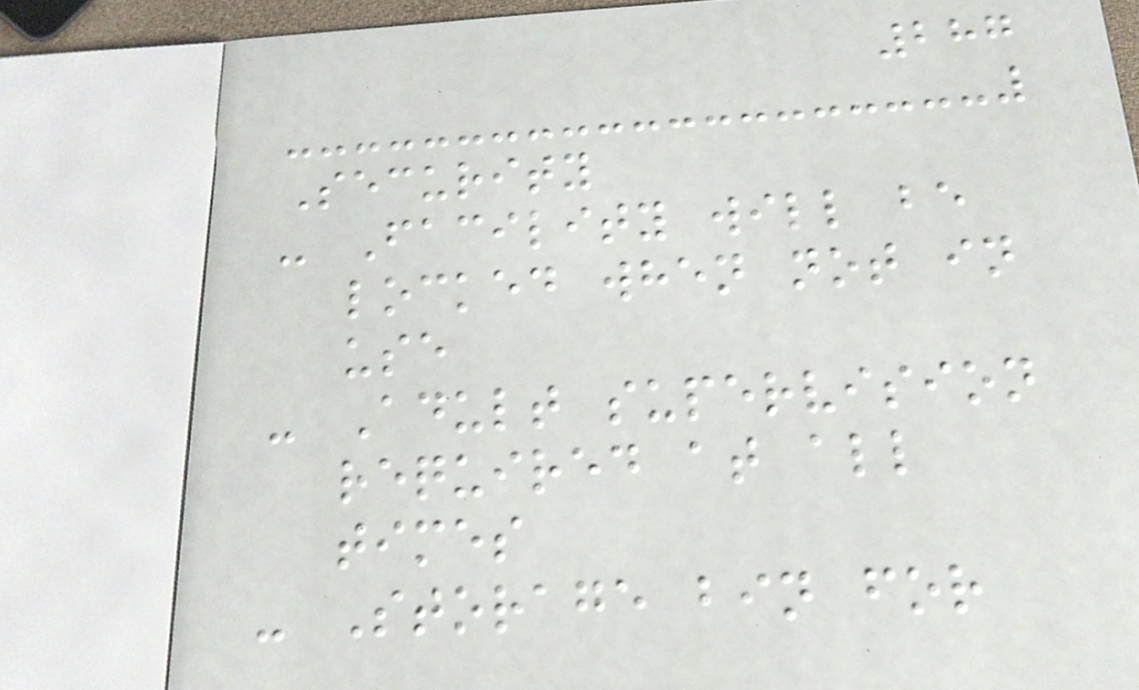287
Security
- Facility will be
locked when not in
use
- Adult supervision
required at all
times
- Storage bin for
